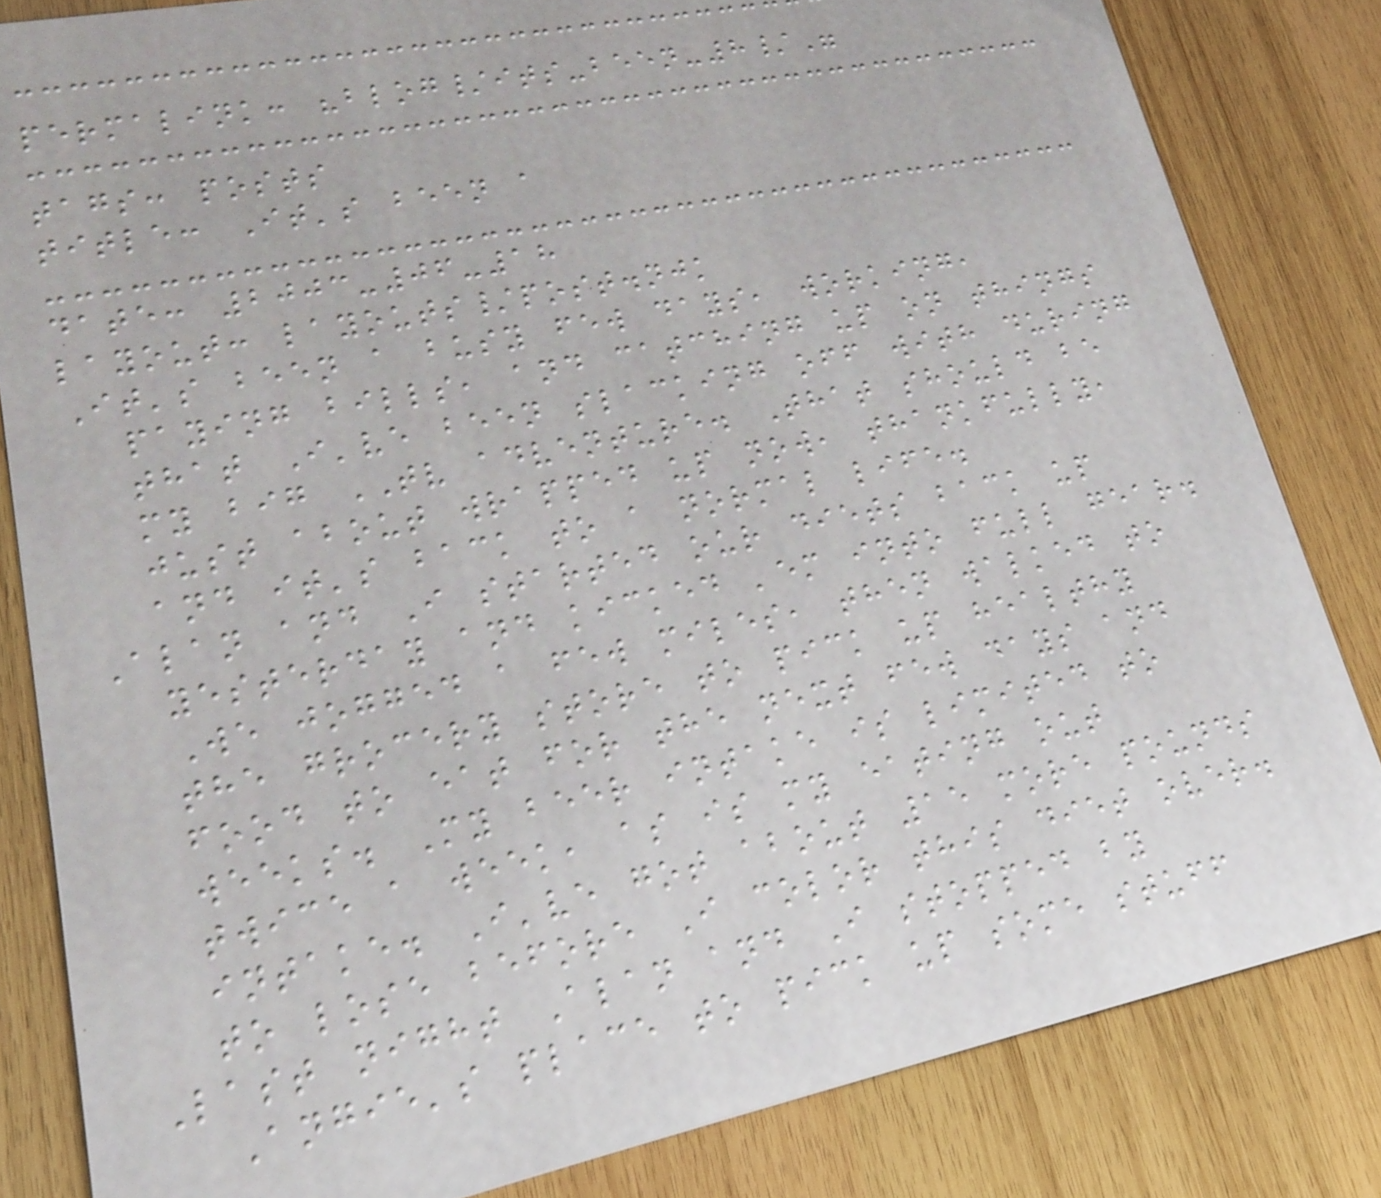permalink: "blog/its-been-8/"
tags: posts
title: It's been a
date: 2003-06-18
layout: layouts/post.njk
It's been a busy few days, working,
paying bills, and catching up on things
that I've been slacking off with during
my big TV adventure. That should be
just about wrapped up now, thankfully,
and it's back to a normal life.
Alan and I started our diets back up
yesterday and kicked 'em into full gear.
We jogged a few miles, then walked to
the grocery store to pick up healthy
food to eat for the next few days and
weeks. My beer intake is limited to
twice a week, as is my eating out
intake. I've got about 15 more pounds
to lose before I color this diet over.
Last night Alan and I stopped by
Angie's place to pick up some stuff
